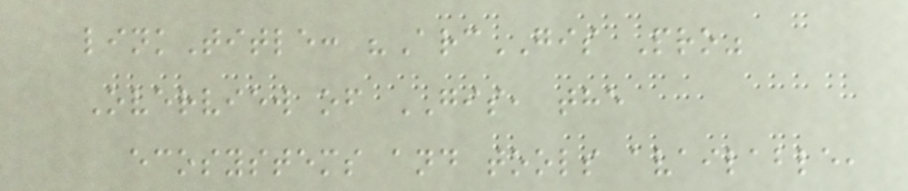linkTitle: "ArcGIS Pro"
Overview of GIS, the
ecosystems and tools available,
